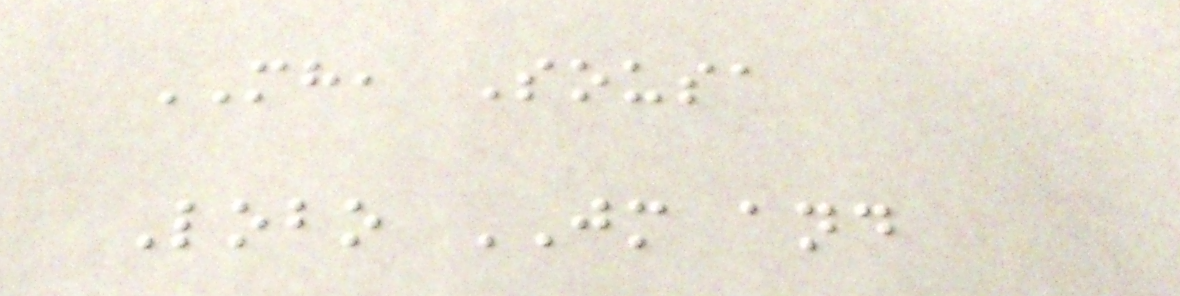MH, Sousa
Lobo JM and
